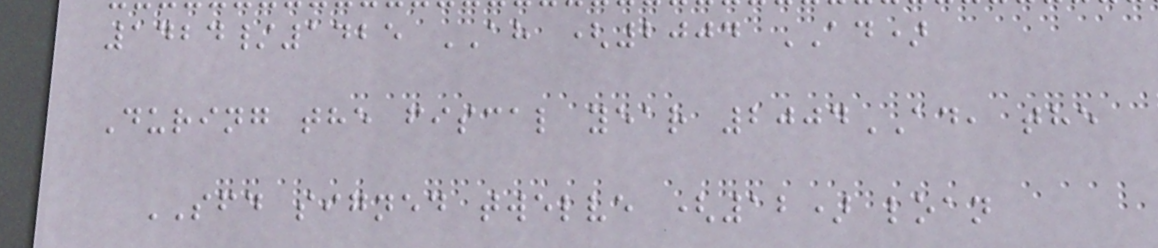1424/1425 AH (2004 AD)
During the fiscal year 2004AD, the
SFD signed twelve (12) loan
